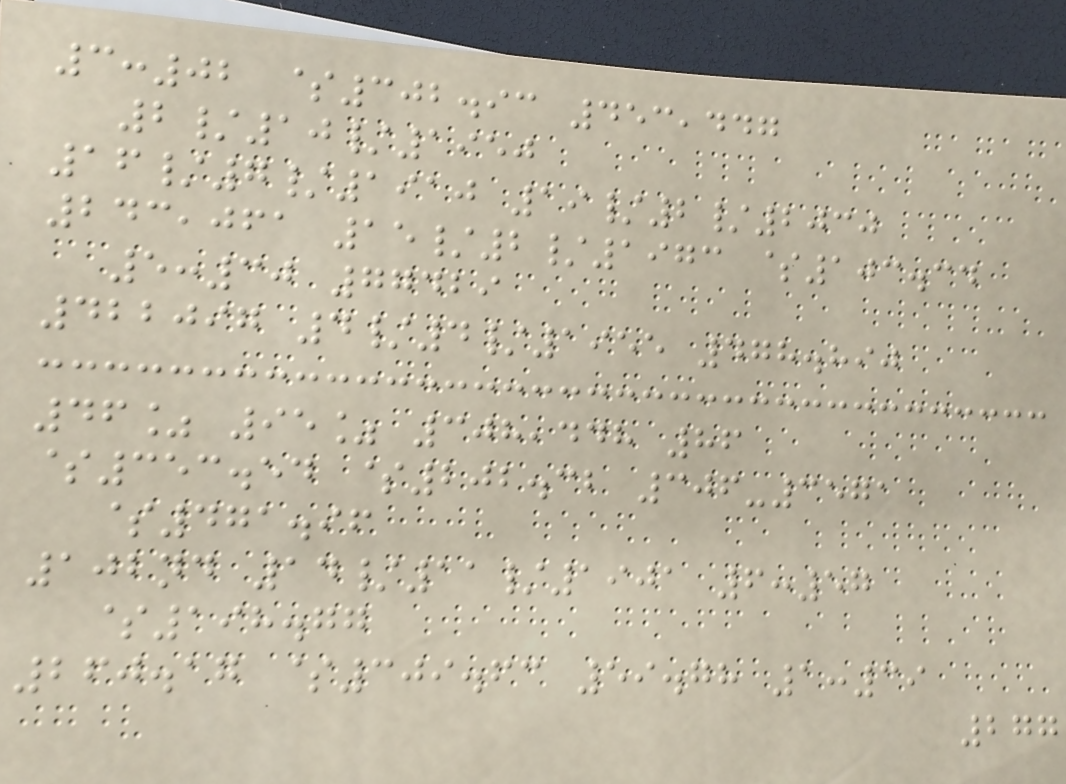3:02 $302.93 453,447
2/10/1950
16/7/1910 19/2/2030
243,061 15/2/1973 $103.34
5:30 77429
422097 4/4/1955 478.890
46% 95% 308,448 86
$353.54 $202.32 306-3571
$471.96
102nd 14/11/1901 6:57
$198.77
260.17 $309.63 59.78 1:39
277
